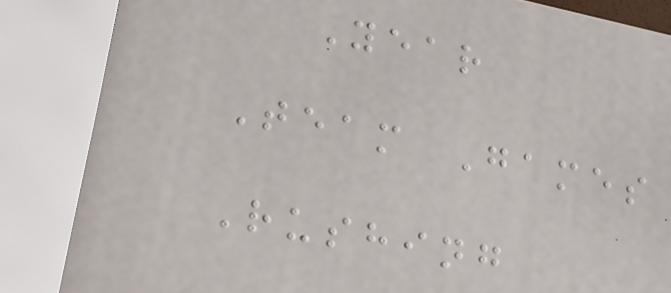Year
Team Games
Rushing
